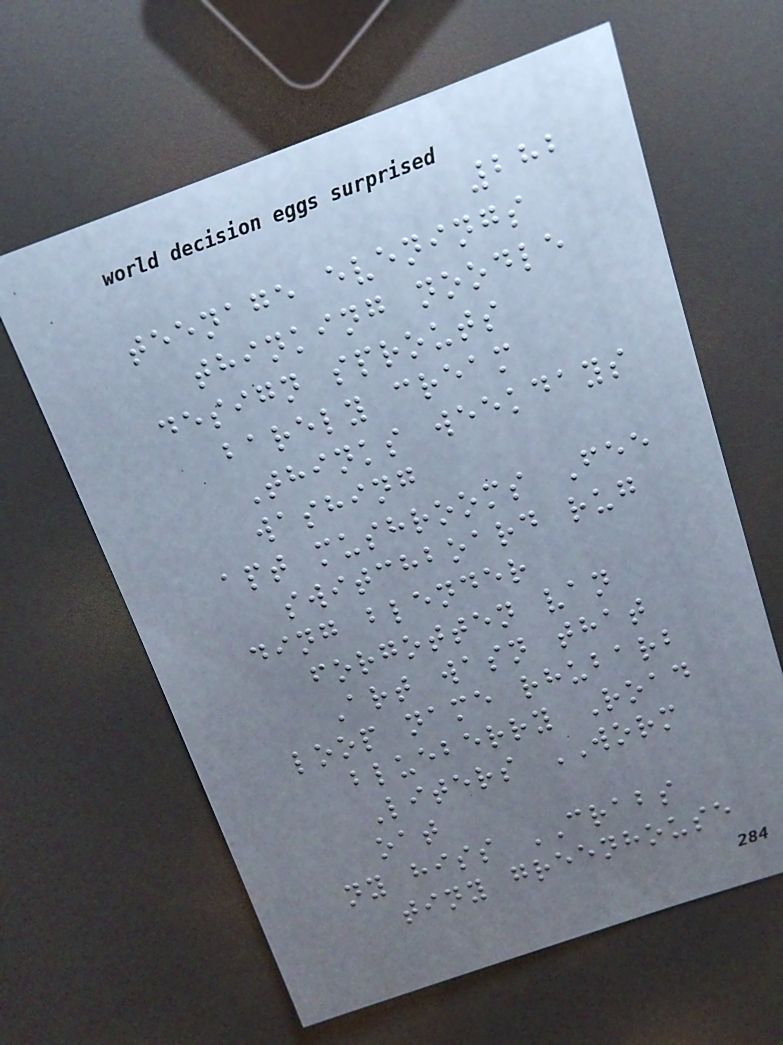282
teenage evenings
thinking noodle
design sprouts
barely cream
Thinks weekdays
washing
apt mushrooms Fee
switchboard rug
ding blender
forgotten van
Art wasn that
loop name rhubarb
blueberry Road
Liters WORM
oat
ny hiss CRABS
tiny greenhouse
